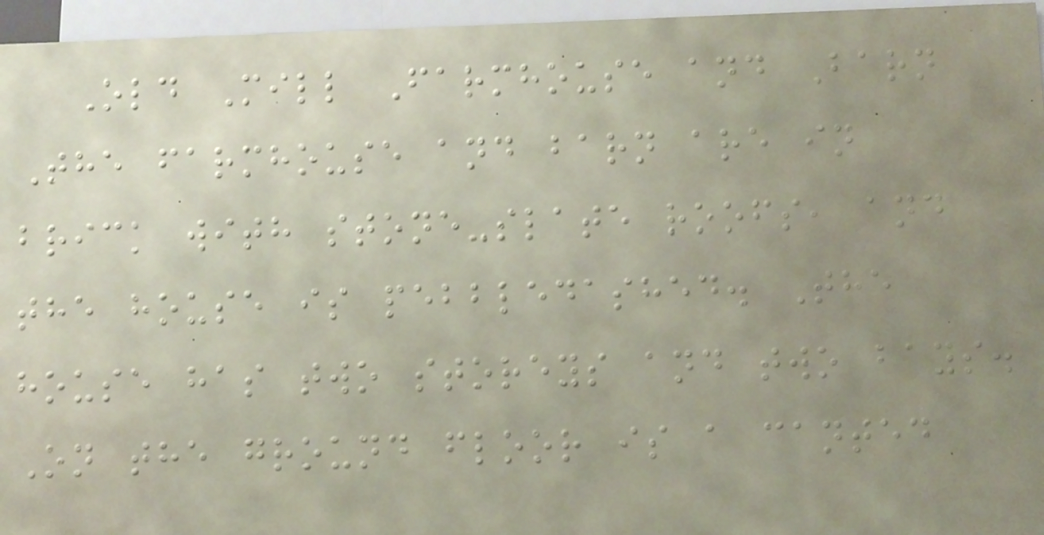Old Mill Farmhouse and Barn
The farmhouse and barn are in
brick with stone-slate roofs, and
the house is pebbledashed. The
house has two storeys and two bays.
On the ground floor is a canted
